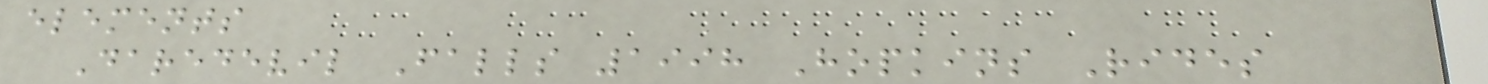elements
Daredevil Falls 1998 Hopkins Rides
